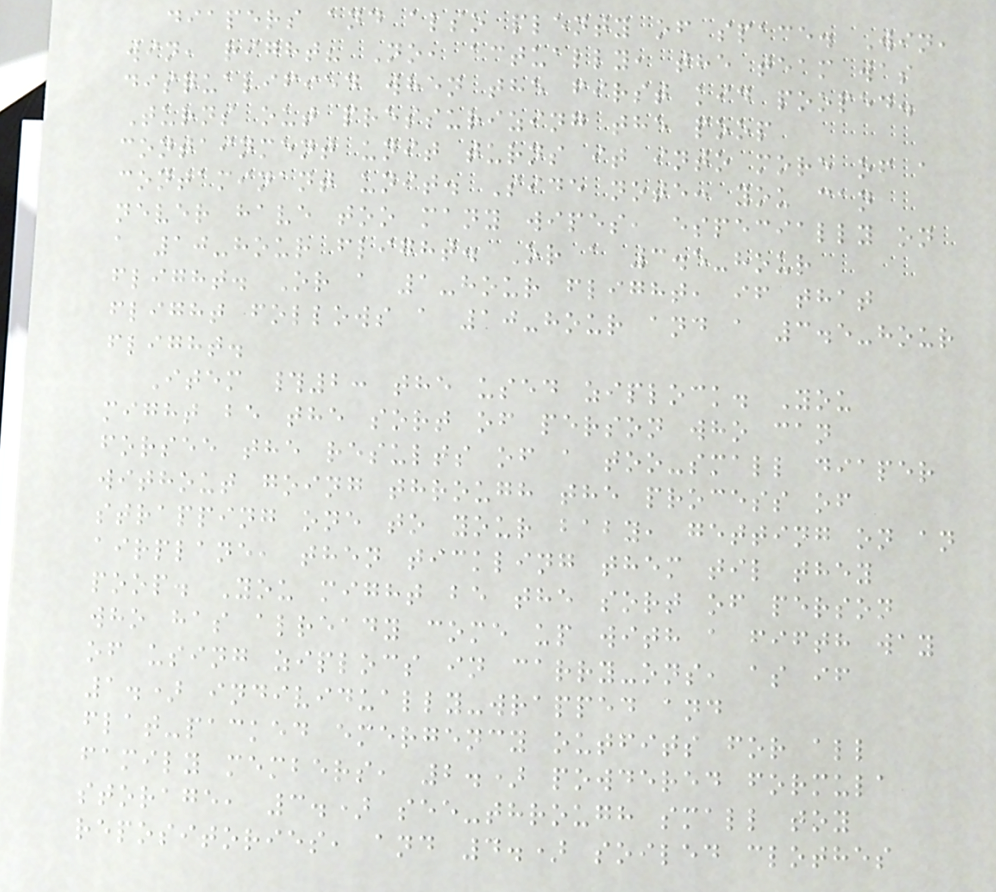diapers and also plenty of space. Win,
win, right? No, actually, the team was
disqualified when the first kid pooped.
Turns out pressurizing the poop
containment unit turns it into more of a
contaminant unit. Side note: you can
never have too many wipes, especially on
a 10-hour flight. Or a 3.5-hour
flight. Or a 1-hour flight, if that
flight follows a 10-hour and a 3.5-hour
flight.
Item #2: the used ziplock. You
might be the sort of person who can
forsee the results of a too-small diaper
without going through the process of
strapping one to your baby, getting on an
airplane, then tickling them til they
poop. You might be the sort of person
who has already come up with a fifth way
of using ziplocs in carry-ons, as if
1.) individually-wrapped and
flat-packed emergency outfits for all
family members, 2.) powdered formula
storage, 3.) see-through small toy
repositories, and 4.) soiled clothes
